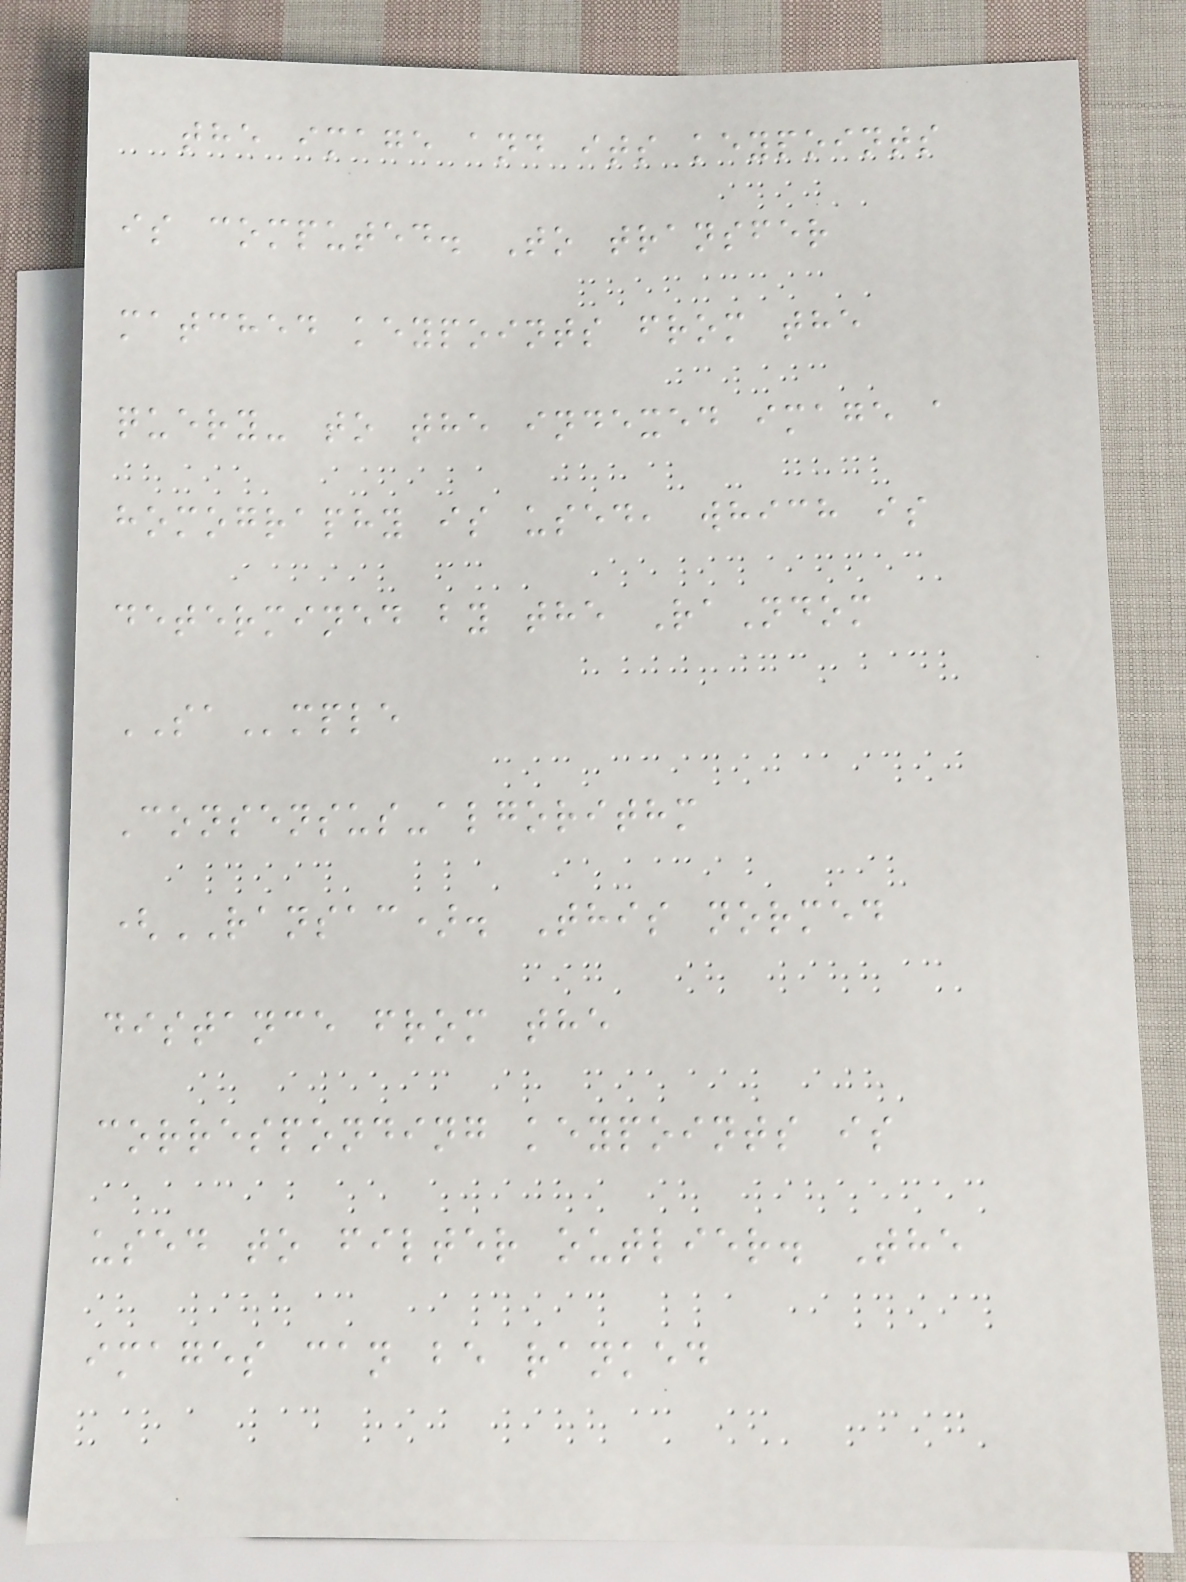the image and its keypoints
is computed. To transfer
matched keypoints from the
query- to the indexed image a
homography is used, which is
determined by the RaNdom
SAmple
Consensus-algorithm
(RANSAC). This normed
distance from the
corresponding keypoints is
used to filter outlier. The
images can be ranked
